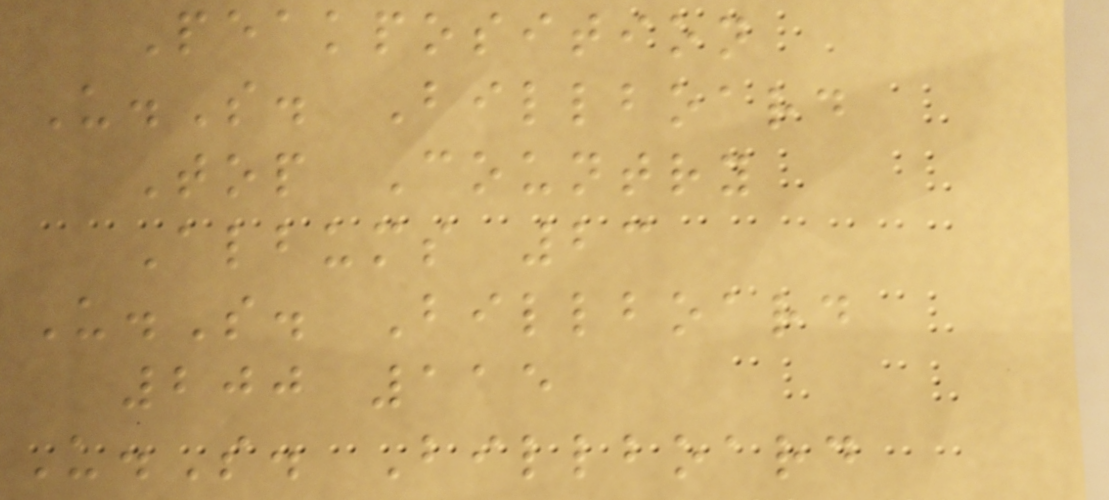Peakposition
U.S. Billboard
Top Country
Albums 23
U.S. Billboard
200 115
U.S. Billboard
